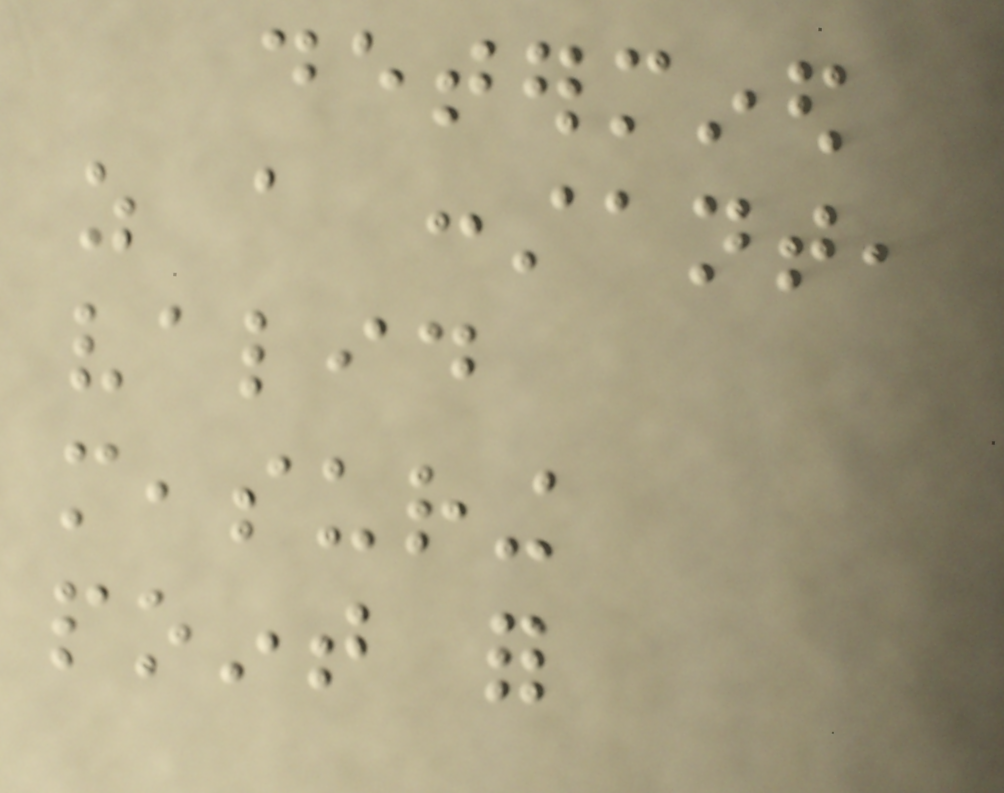determined
as a constant,
valid
measuring
point for
